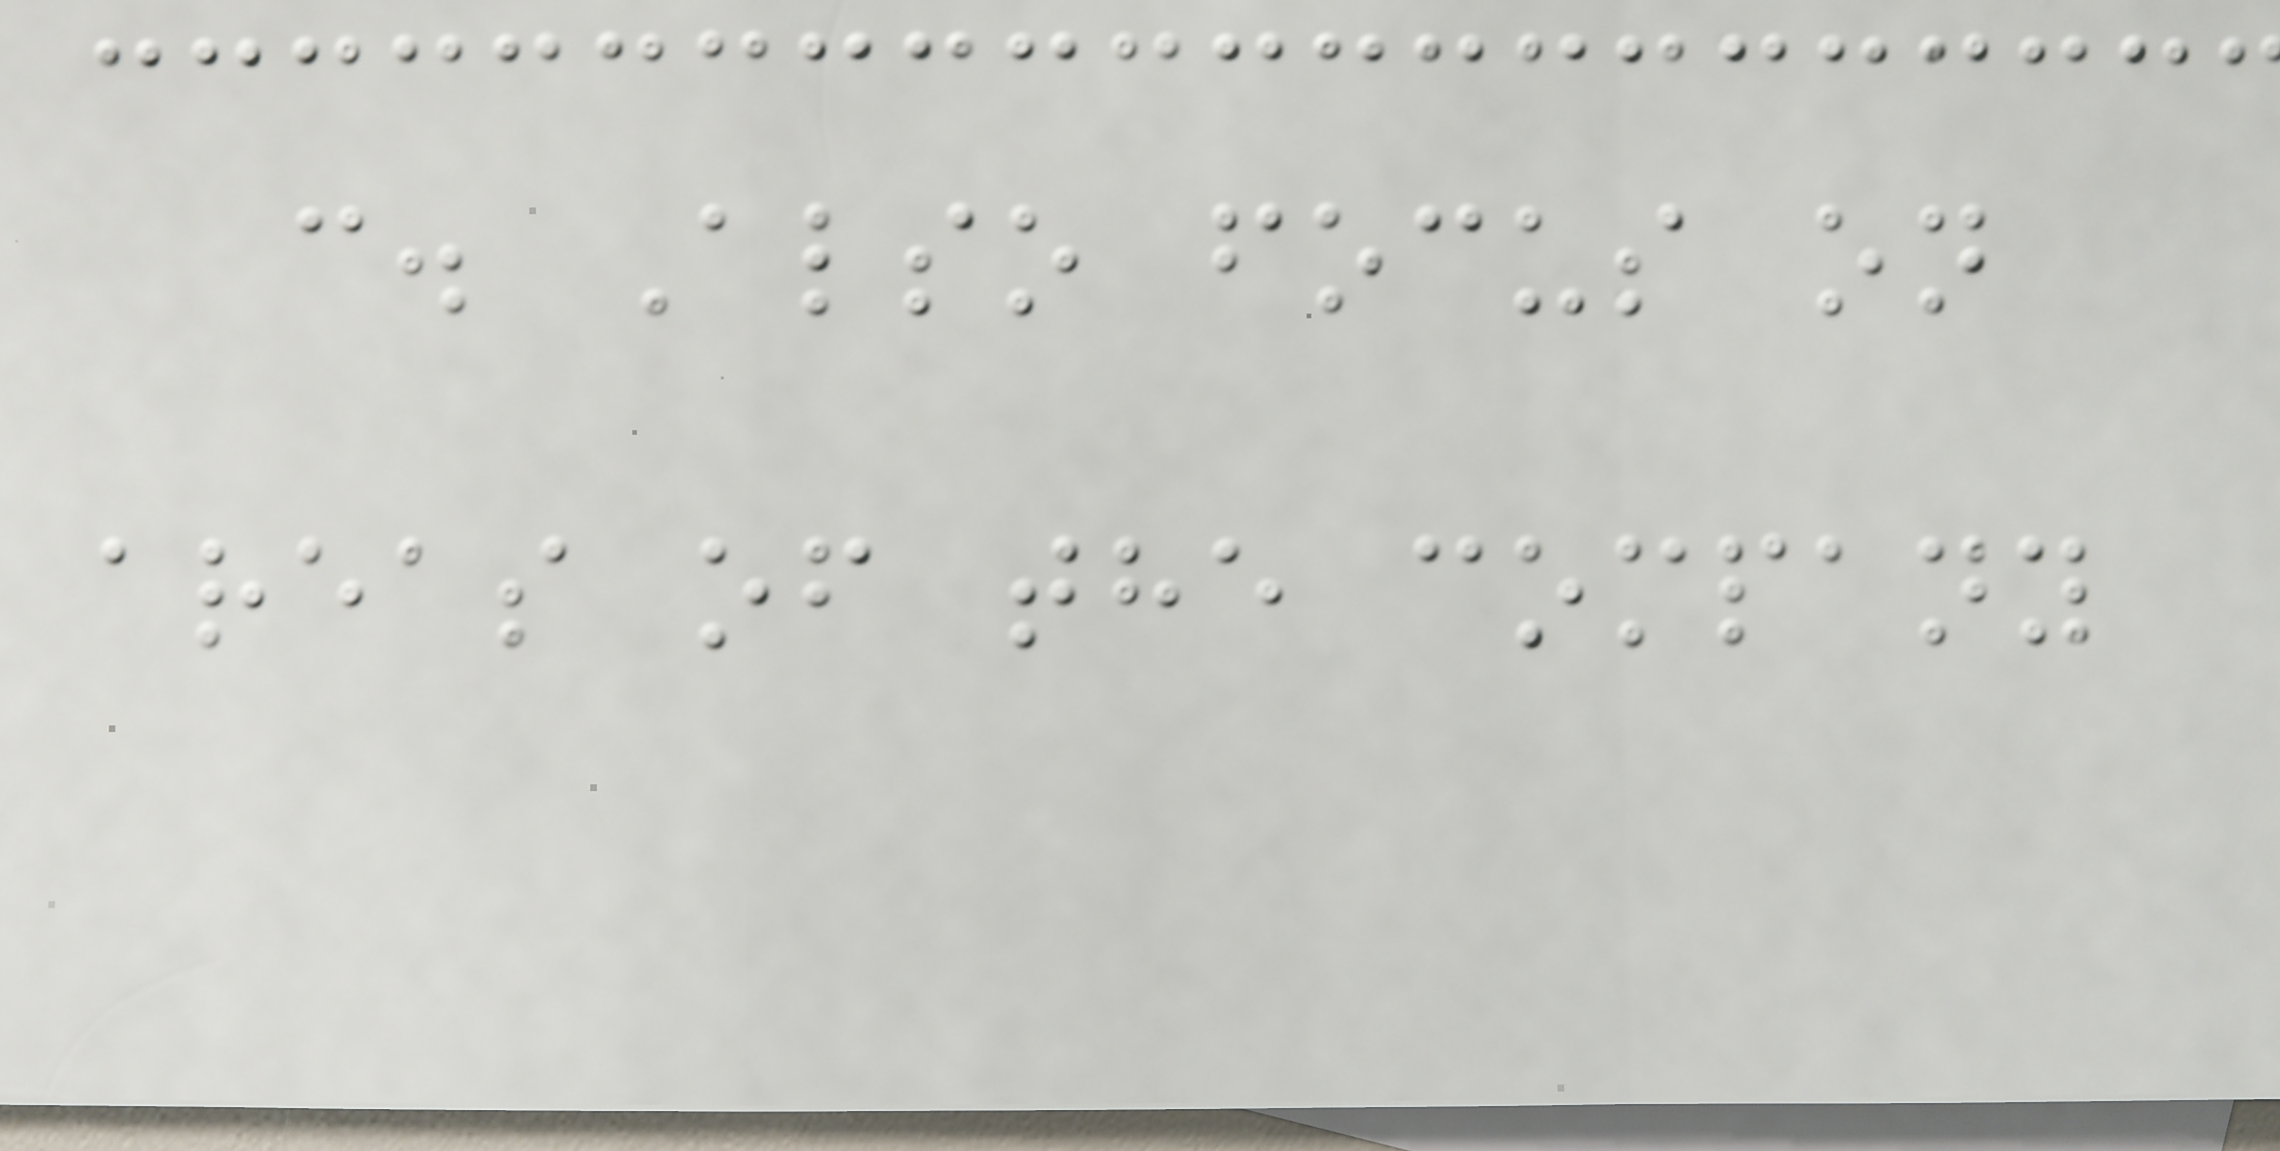c. Also focus on
areas of the company
